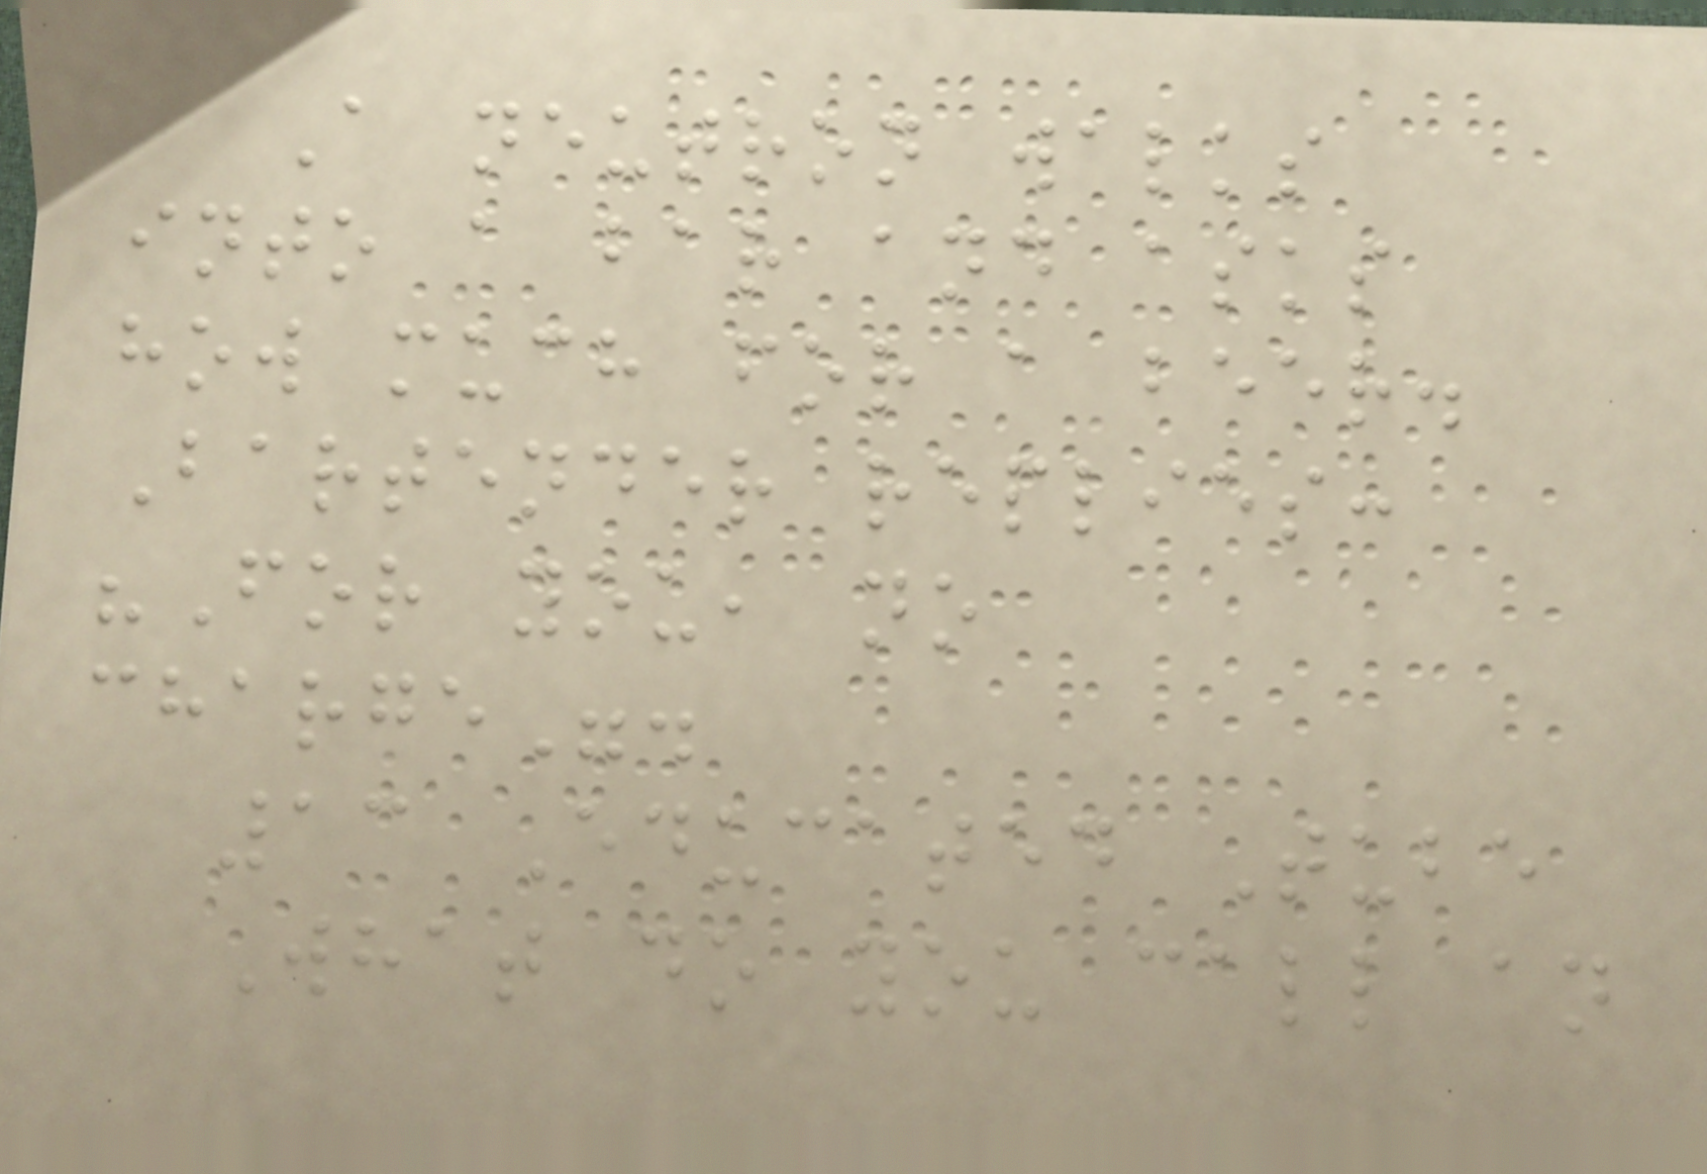A neutron walks
into a bar and asks
how much for a beer.
Bartender replies:
"For you, no
charge".
13 Educated Tube
What do you call an
